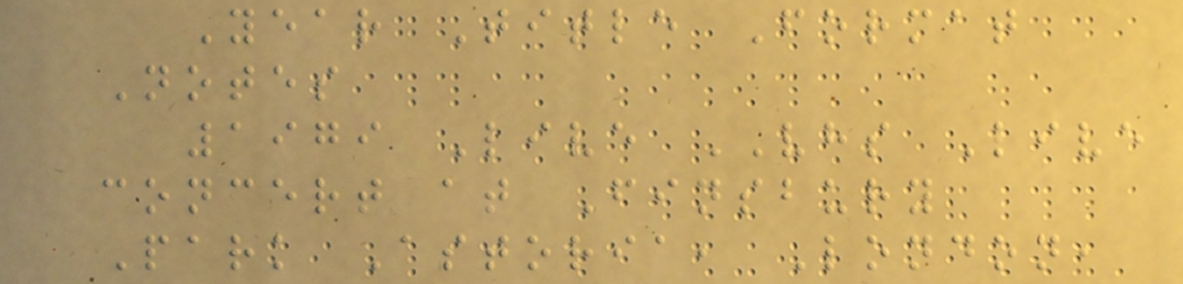Year Title Format
Notes
1979 Live VHS Live
concert at Finsbury
Park Astoria, London,
